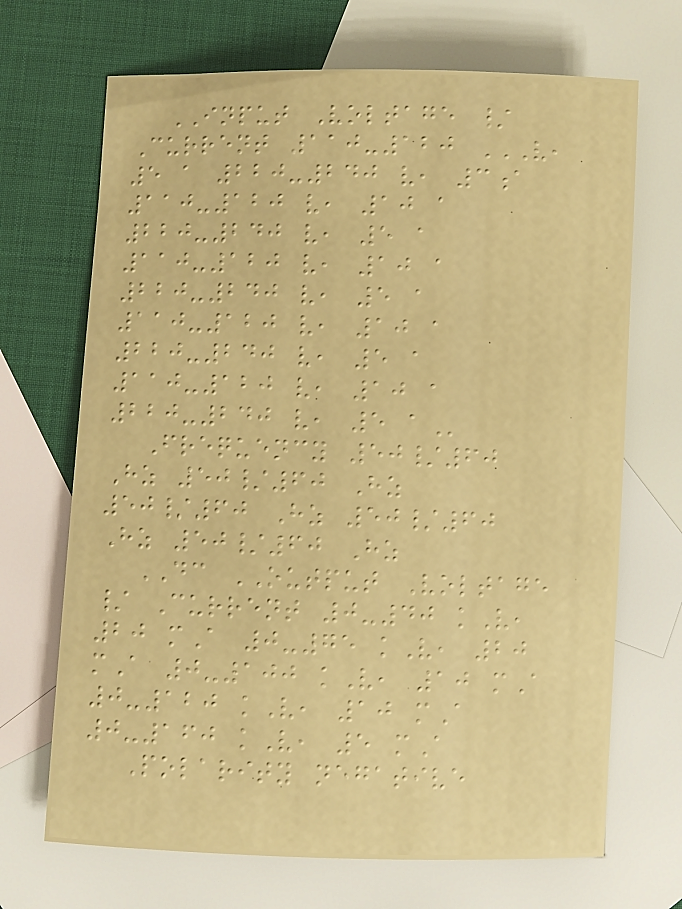INPUT Voltage /
Current 110-120 V,
5 A 220-240 V, 3A
110-120 V, 10 A
220-240 V, 5 A
110-120 V, 10 A
220-240 V, 5 A
110-120 V, 10 A
220-240 V, 5 A
110-120 V, 10 A
220-240 V, 5 A
Frequency 50/60
Hz 50/60 Hz
50/60 Hz 50/60
Hz 50/60 Hz
DC OUTPUT Voltage
/ Current 0-40 kV,
20 mA 0-75 kV, 20
mA 0-100 kV, 10 mA
0-120 kV, 10 mA
0-160 kV, 5 mA
Polarity negative
